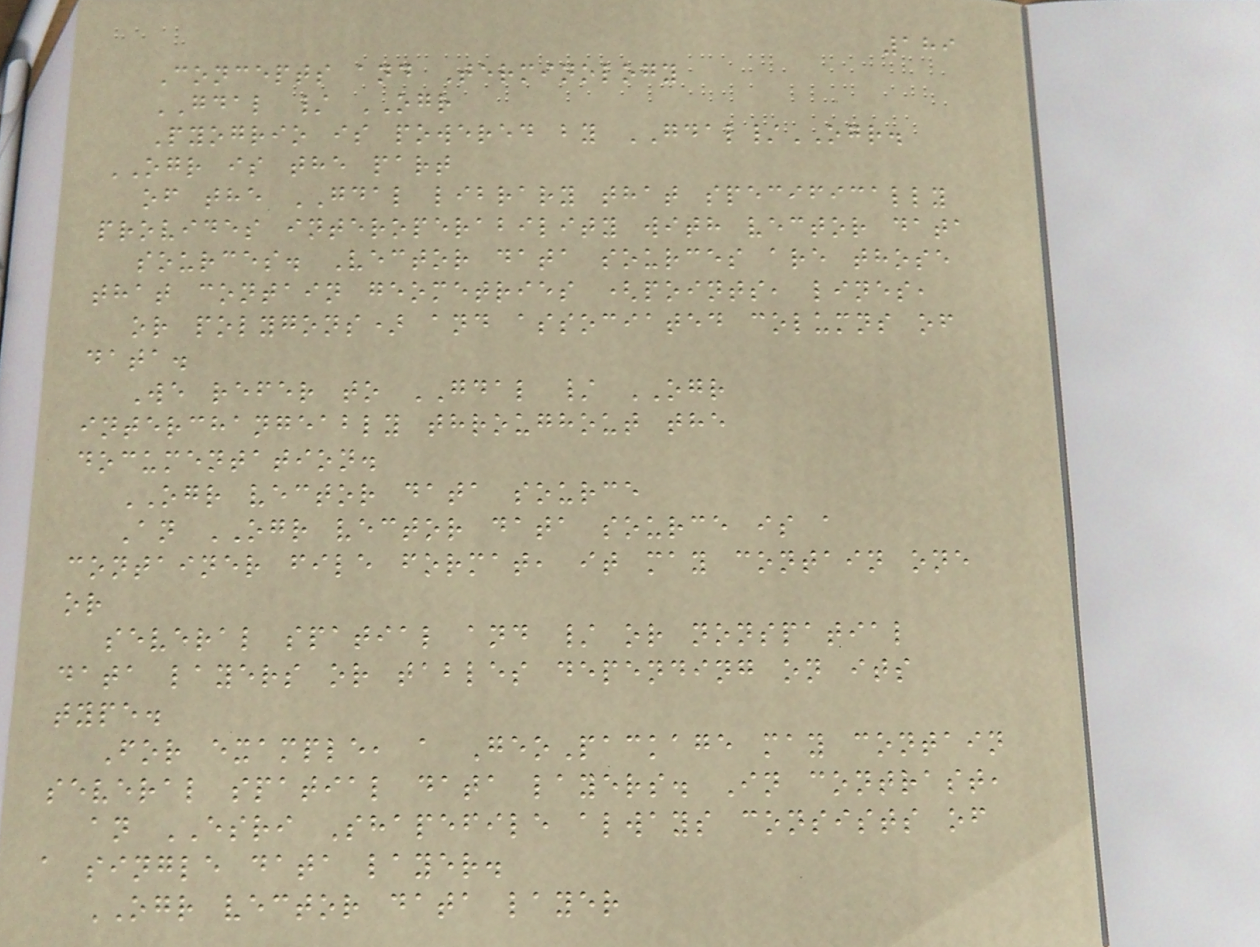189
Concepts and Terminology
GDAL / OGR
Pyogrio is powered by GDAL/OGR.
OGR is the part
of the GDAL library that specifically
provides interoperability with vector data
sources. Vector data sources are those
that contain geometries (points, lines,
or polygons) and associated columns of
data.
We refer to GDAL / OGR
interchangeably throughout the
documentation.
OGR vector data source
An OGR vector data source is a
container file format, it may contain one
or
several spatial and / or nonspatial
data layers or tables depending on its
type.
For example, a GeoPackage may contain
several spatial data layers. In contrast,
an ESRI Shapefile always consists of
a single data layer.
OGR vector data layer
